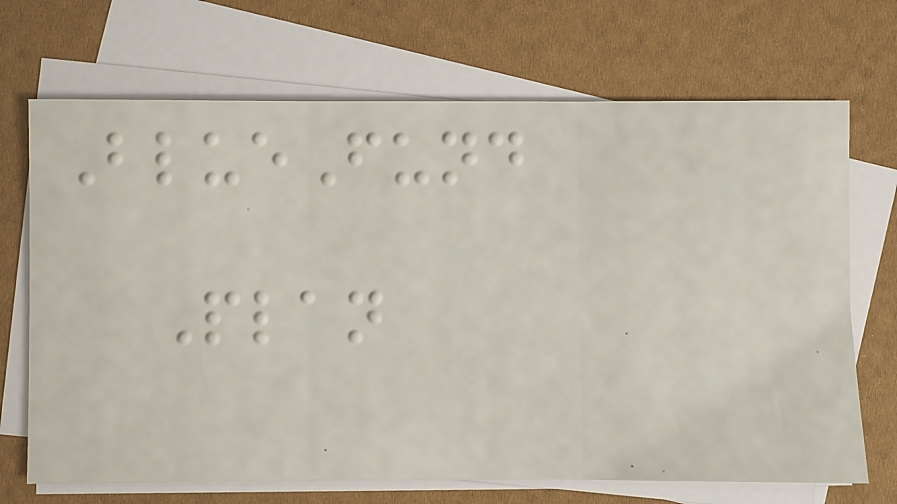BlueFund
Plan
